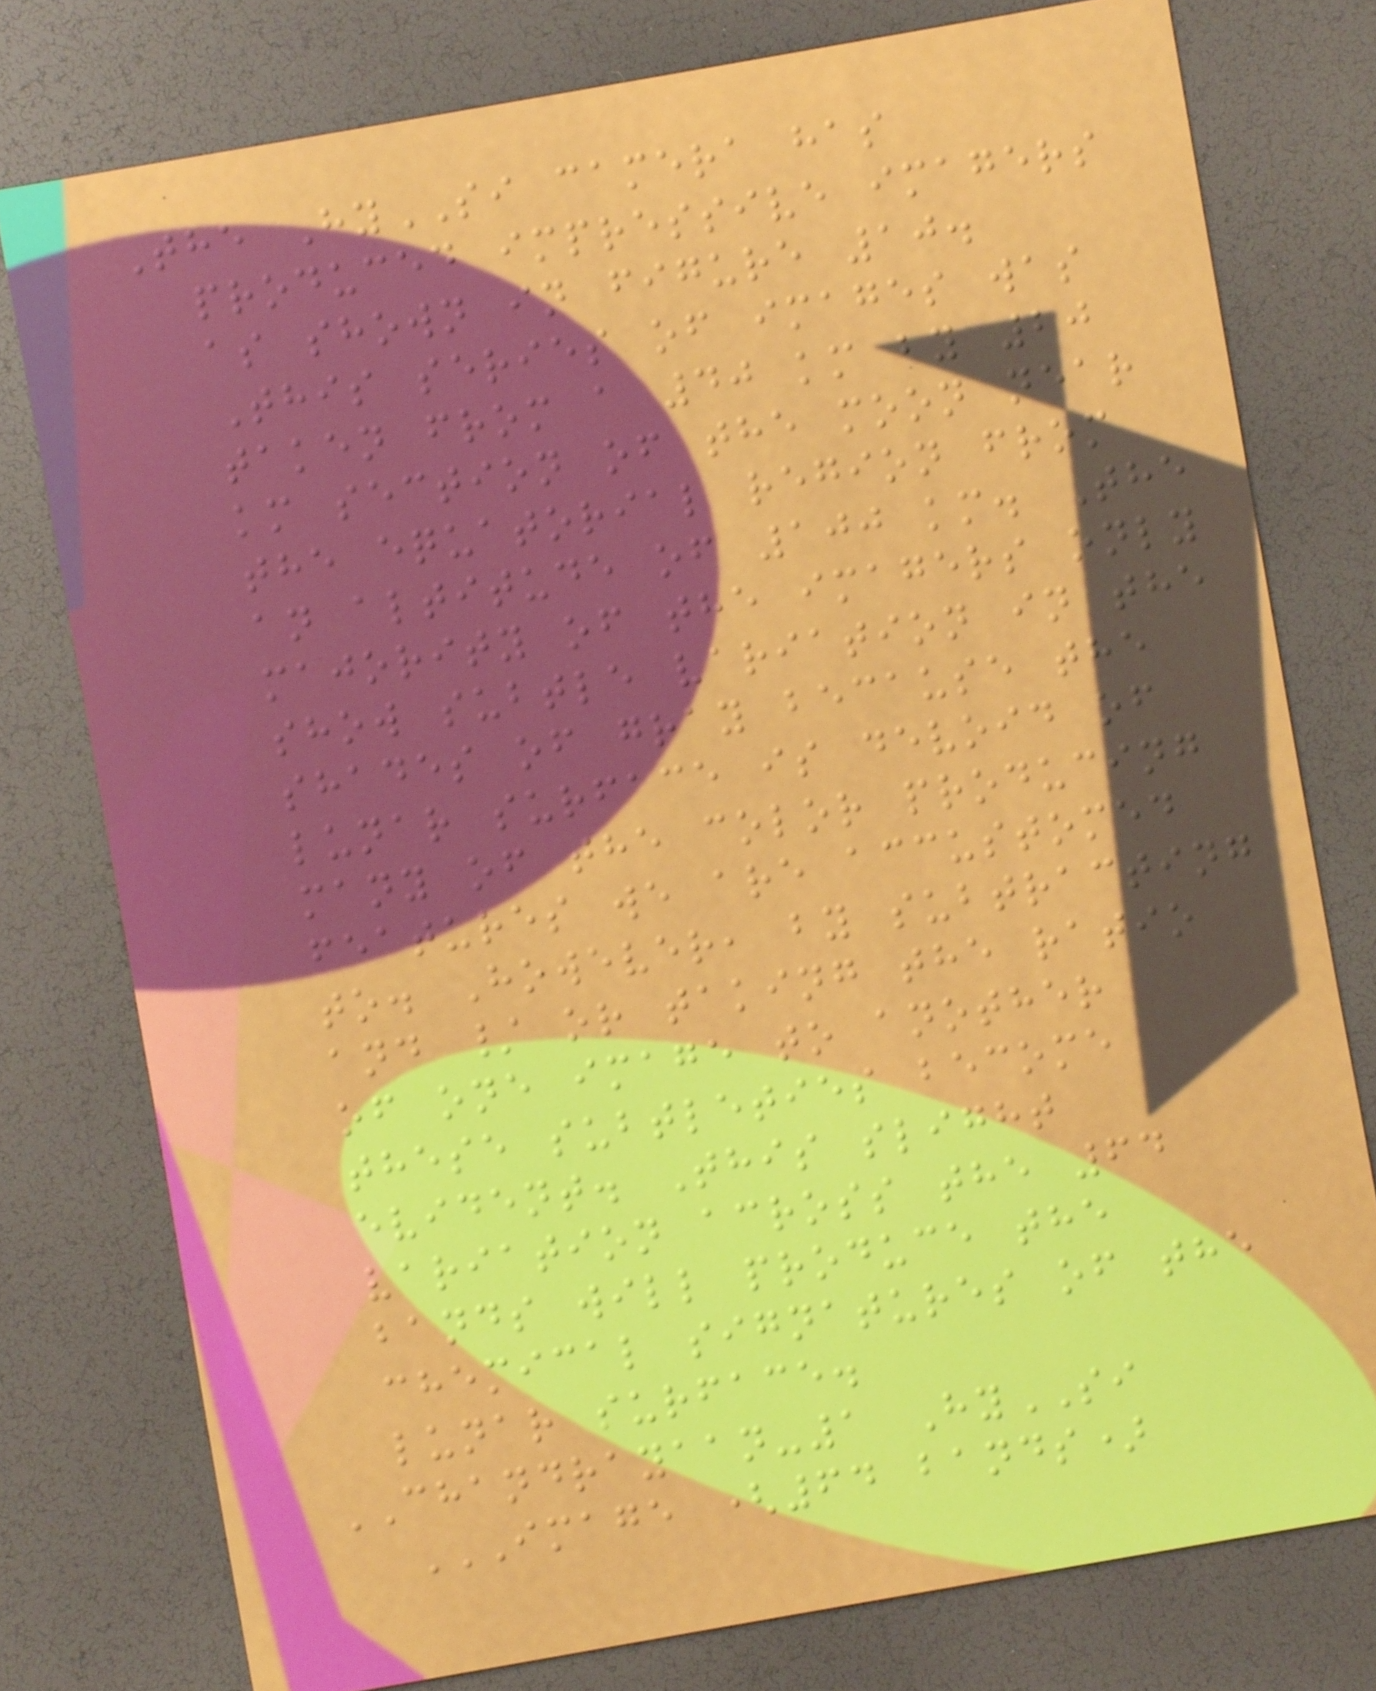The HySI camera has
produced impressive imagers
as shown in figure 10.
This series of images was
taken from a 40 km by 20
km section of the moon near
the equatorial region from
an altitude of 100 km. The
majority of the imagers only
show subtle variation in the
shades of gray because the
lunar surface is devoid of
many of the color producing
features we are accustomed
to. However, by subtracting
and / or taking the ratio
of one image to another
these subtleties become
evident. This slight
variation across the 64
bands will produce the
chemical signatures of the
lunar surface.
CHANDRAYAAN-1 HySI
IMAGE (64 BANDS)
